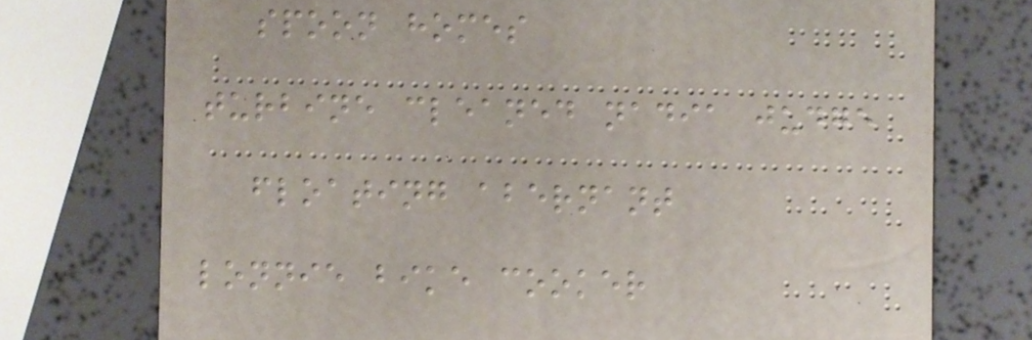spoon homes
turbine cleaned nadia judge
floating abernant
lonnie bike cooker
